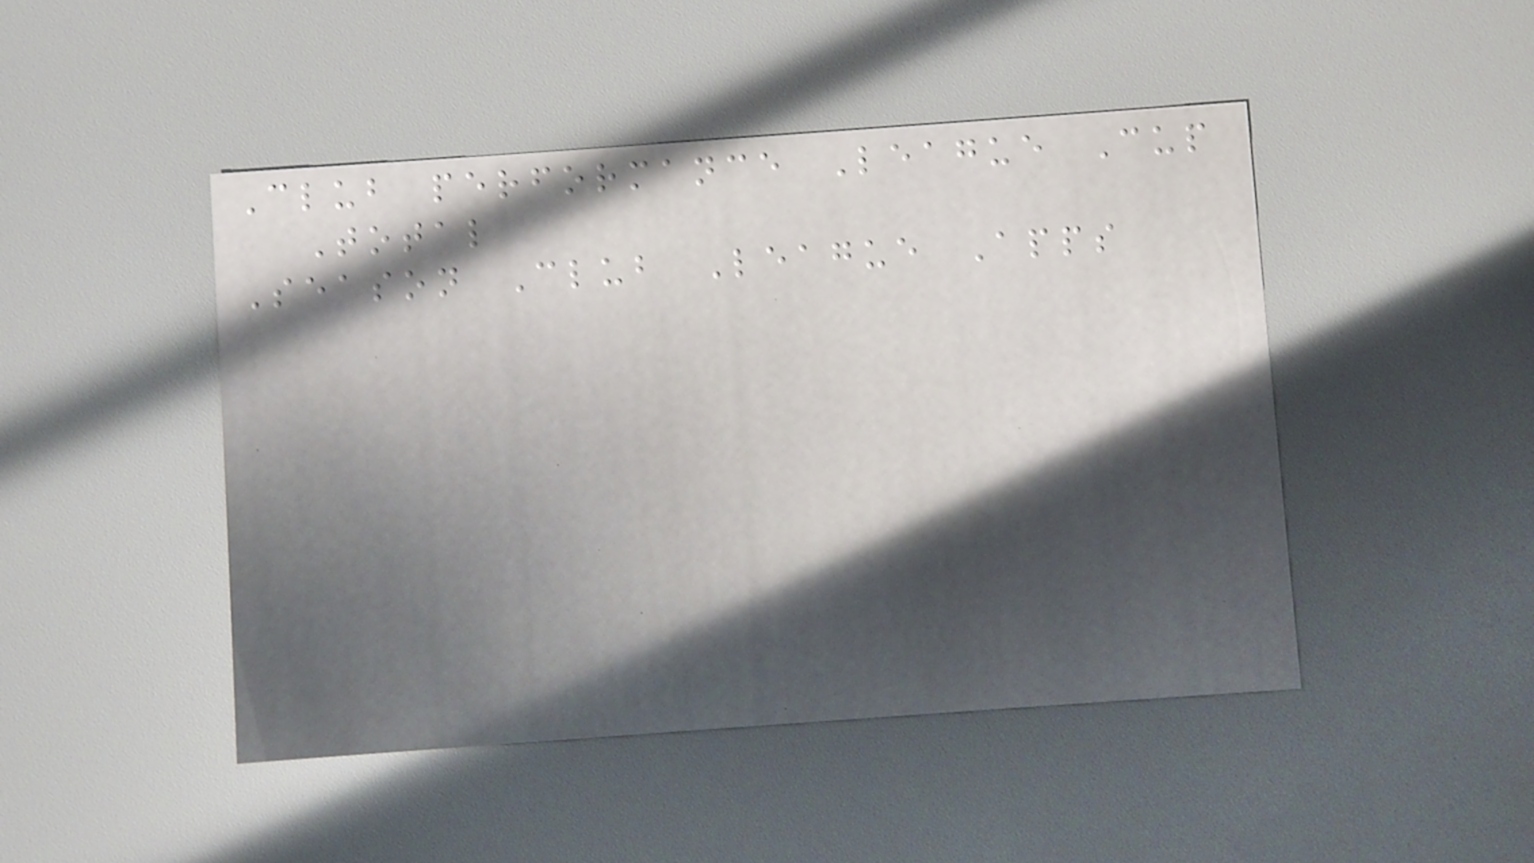Club performance League Cup
Total
Season Club League Apps
